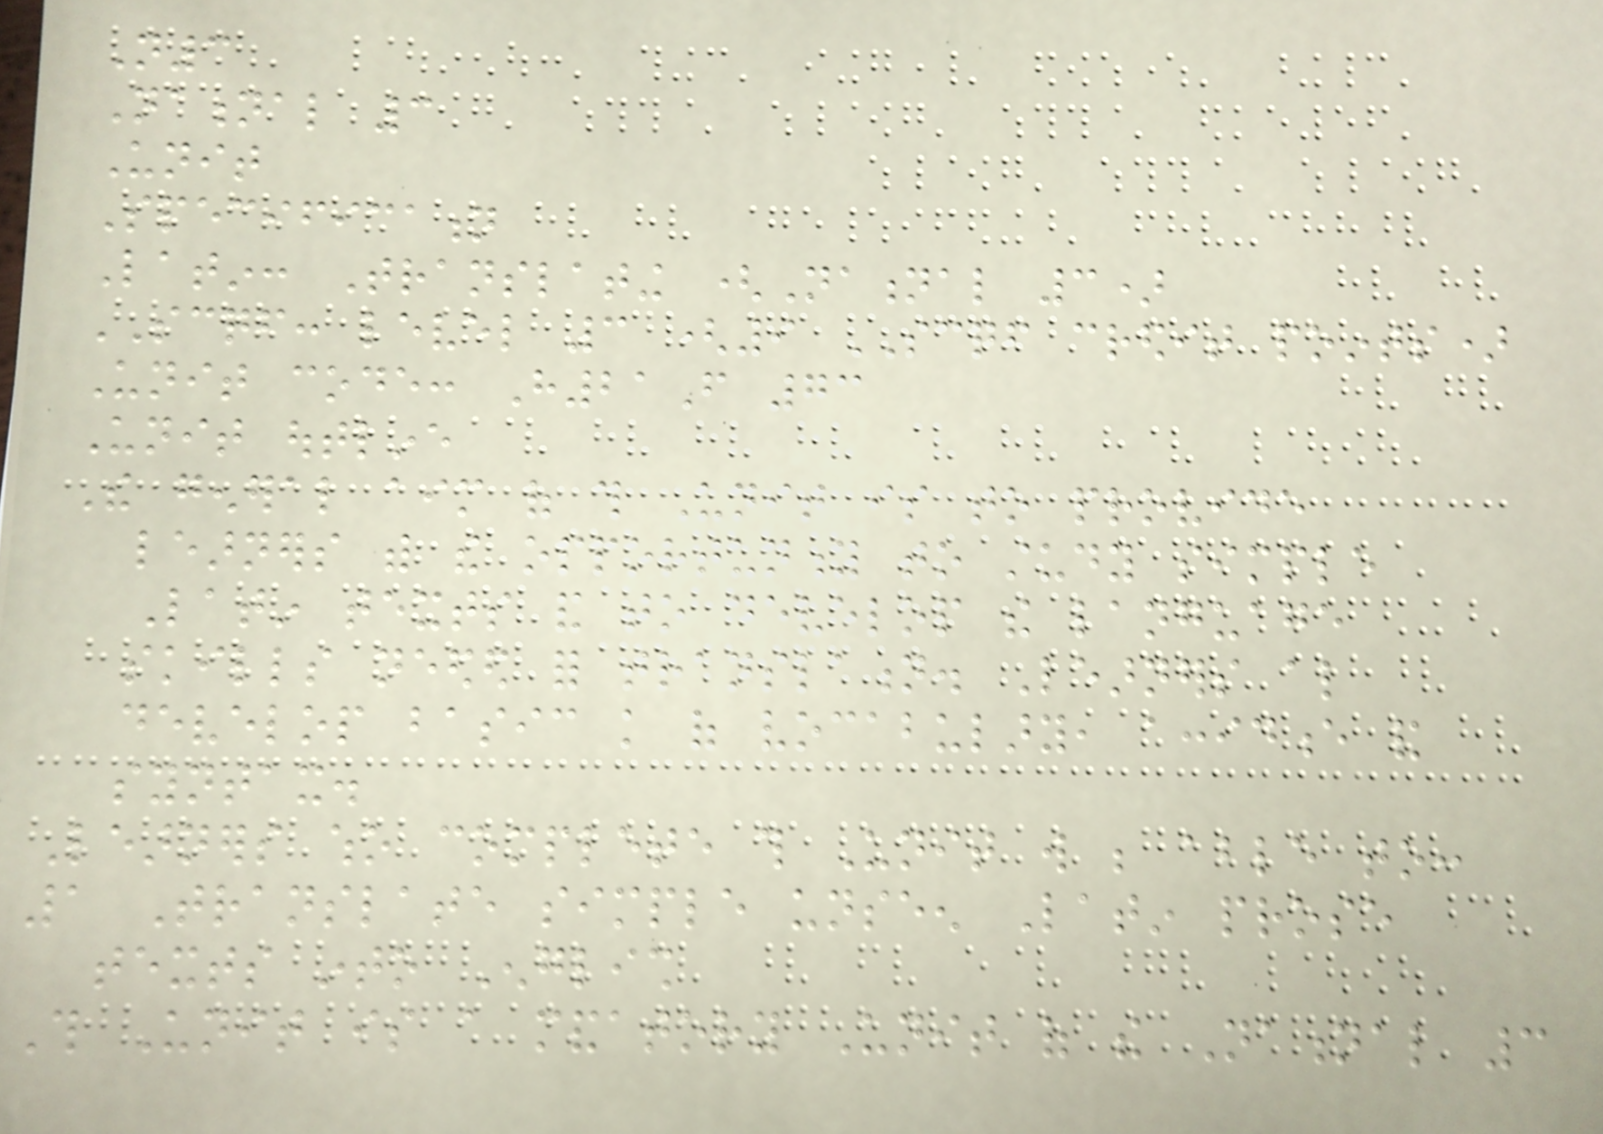N3
National 3
Unit
Specification
Latin: Translating (National 3)
SCQF: level 3 (9 SCQF credit points)
Unit code: H21F 73
Unit outline
The general aim of this Unit is to provide
learners with the opportunity to study simple
Latin texts and to develop the language
skills needed for translation. Learners also
develop basic knowledge of vocabulary, accidence and
syntax.
Learners who complete this Unit will be able to:
1 Translate simple unseen Latin prose
texts into English
This Unit is a mandatory Unit of the National 3
